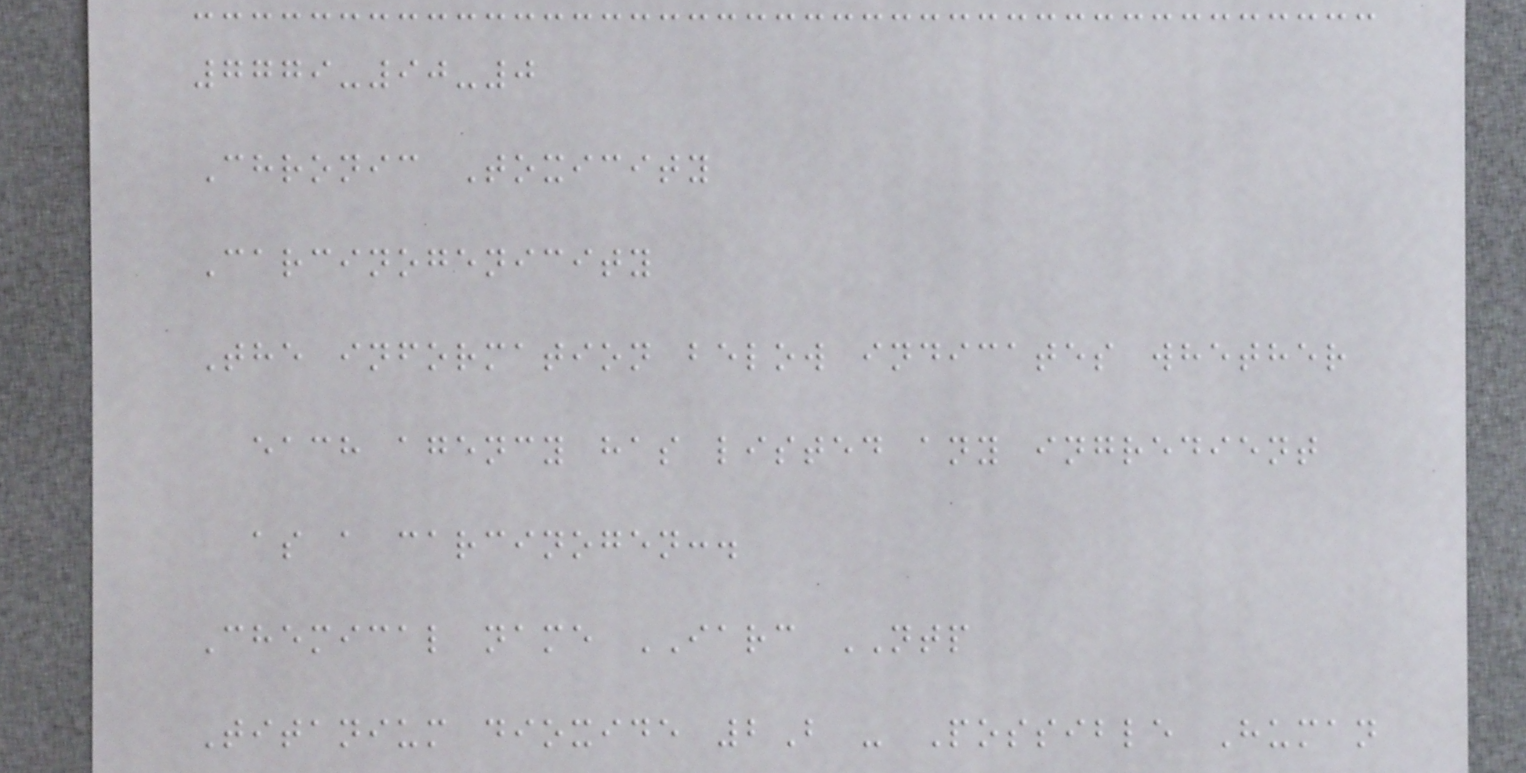7779-90-0
Chronic Toxicity
Carcinogenicity
The information below indicates whether
each agency has listed any ingredient
as a carcinogen:.
Chemical name IARC NTP
Titanium dioxide 2B - Possible Human
